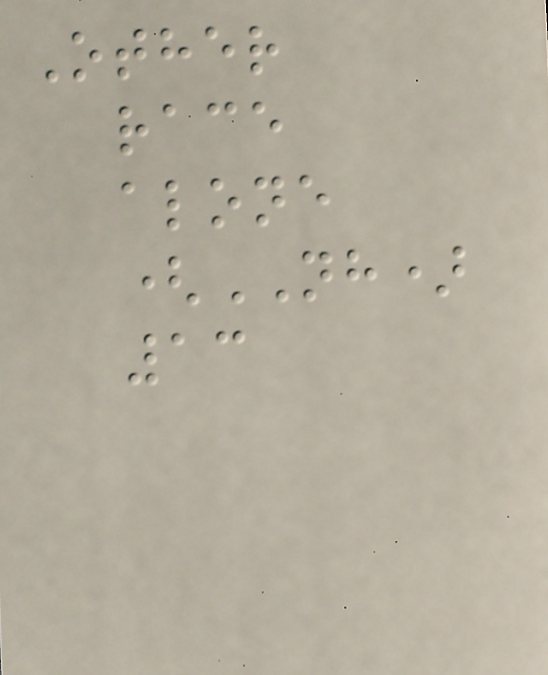Other
race
alone
(NH)
13
